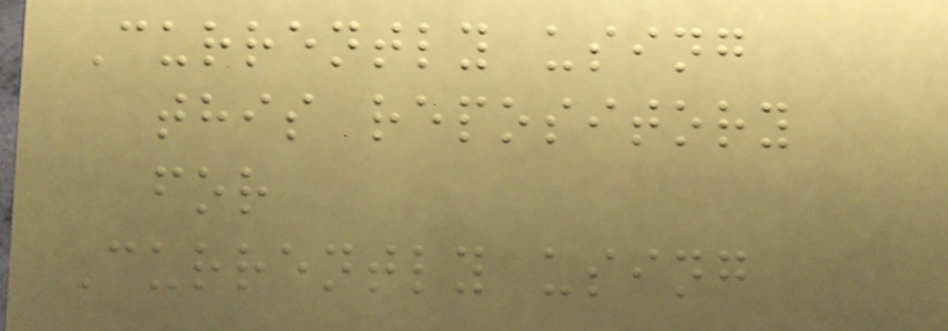Currently using
this repository
for
Currently using
